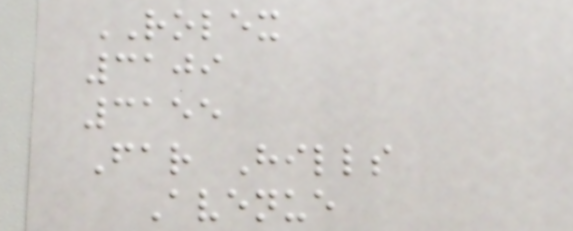ROLEX
3109
3155
Far Hills
Avenue
